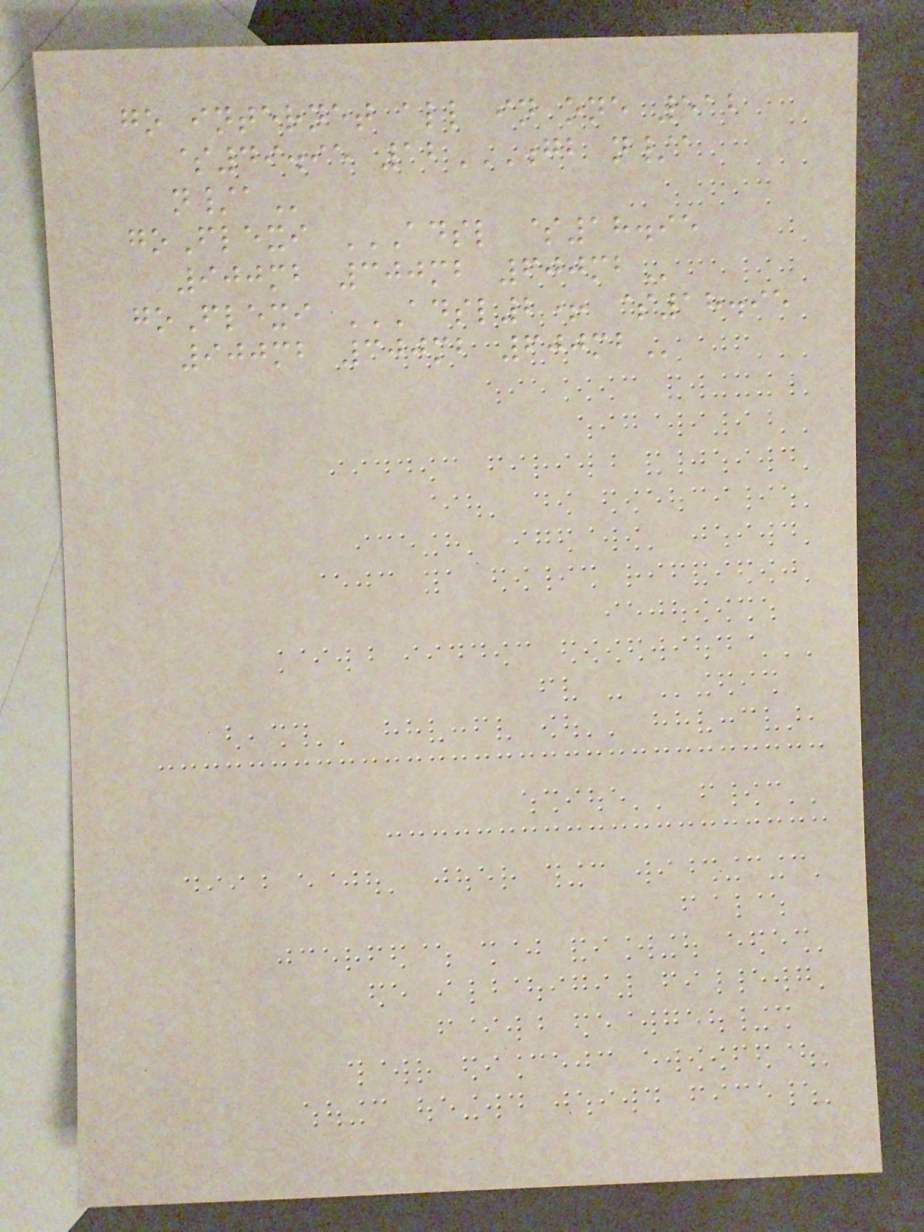go internet all in one 512
$49.95 12GB N/A
N/A
goFlexi ADSL $18.95
900MB 300MB 600MB
goFlexi ADSL2+ $18.95
900MB 300MB 600MB
